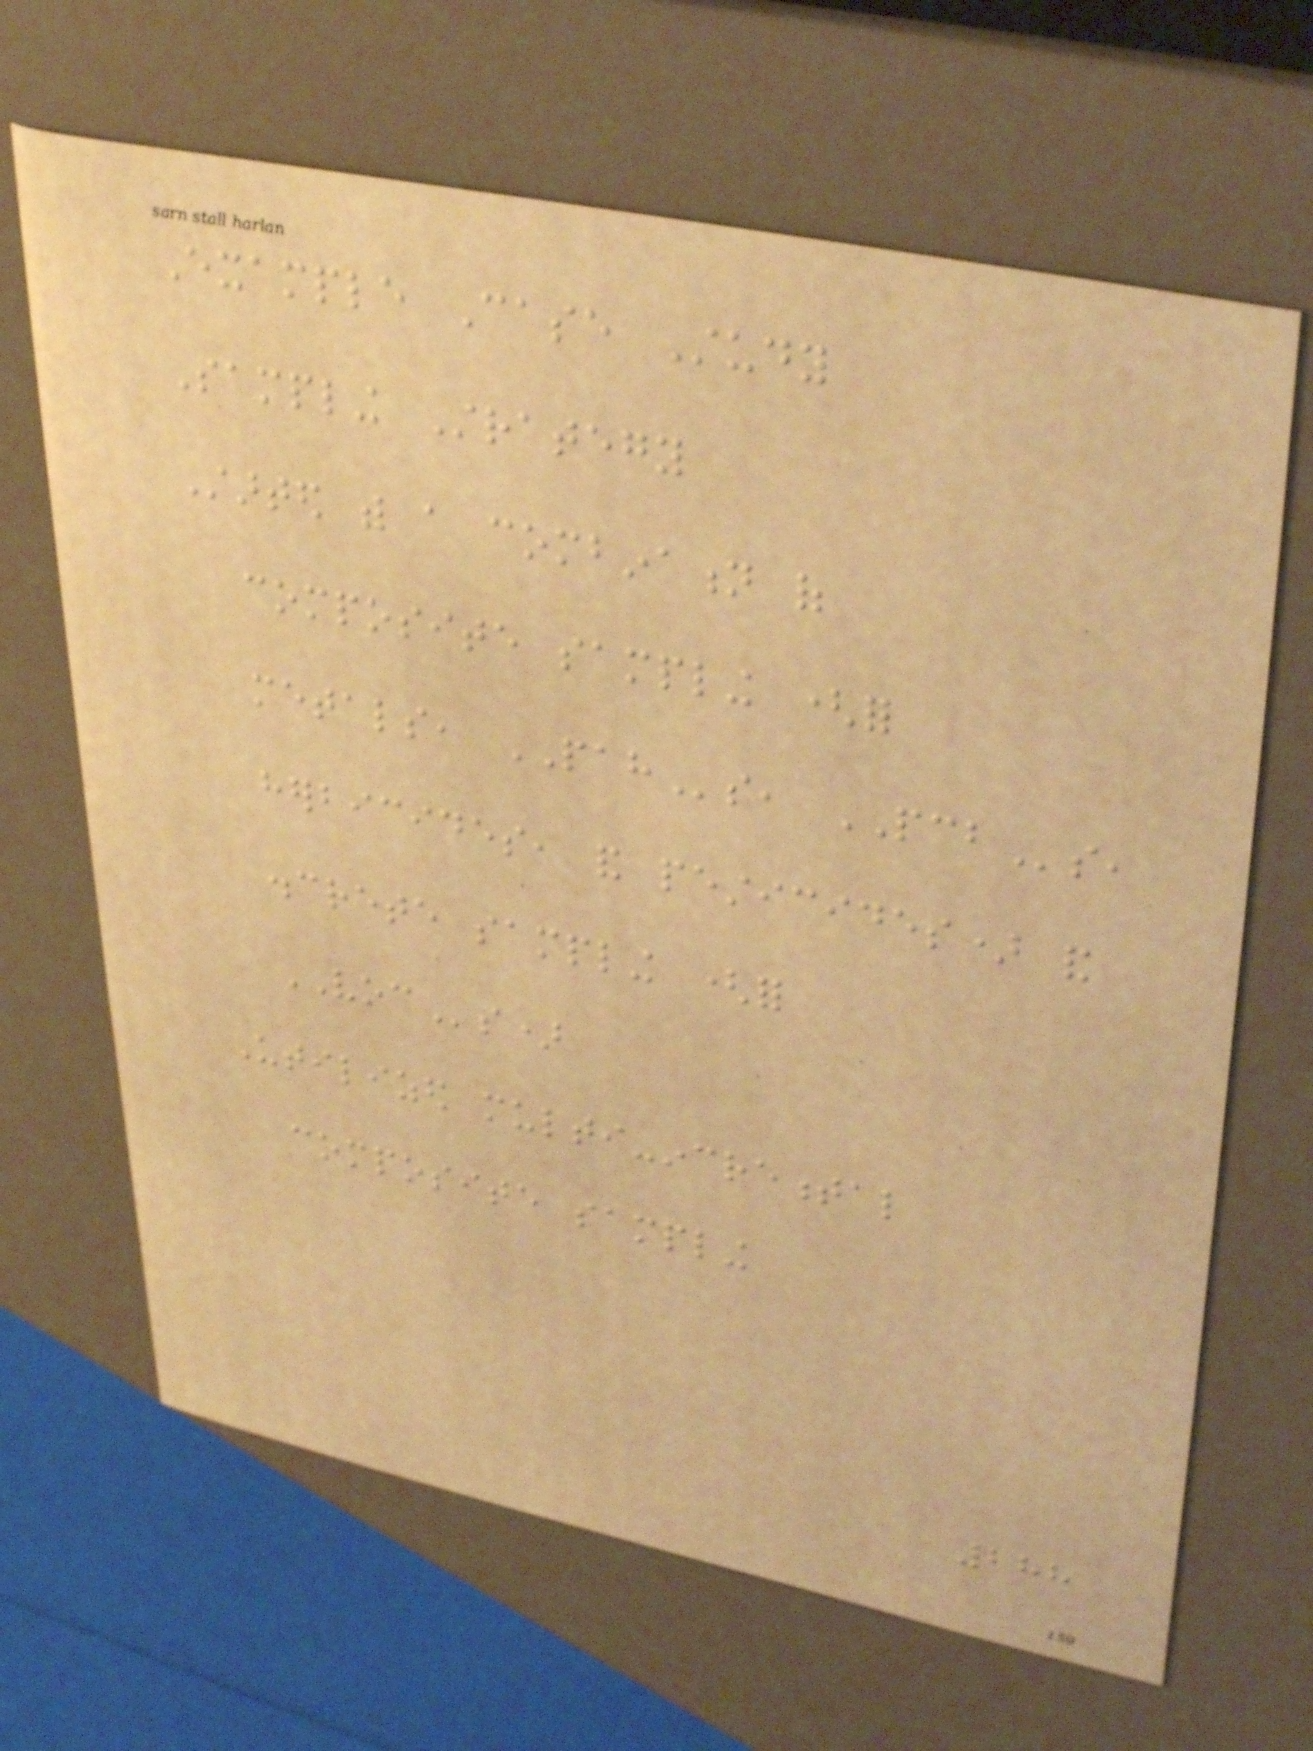Example Case Study
Sampling Strategy
Started with a combination of
composite sampling (for
metals, PAHs, PCBs,
herbicides, and pesticides) and
discrete sampling (for
VOCs)
Utilized multi-incremental
composite sampling
288
